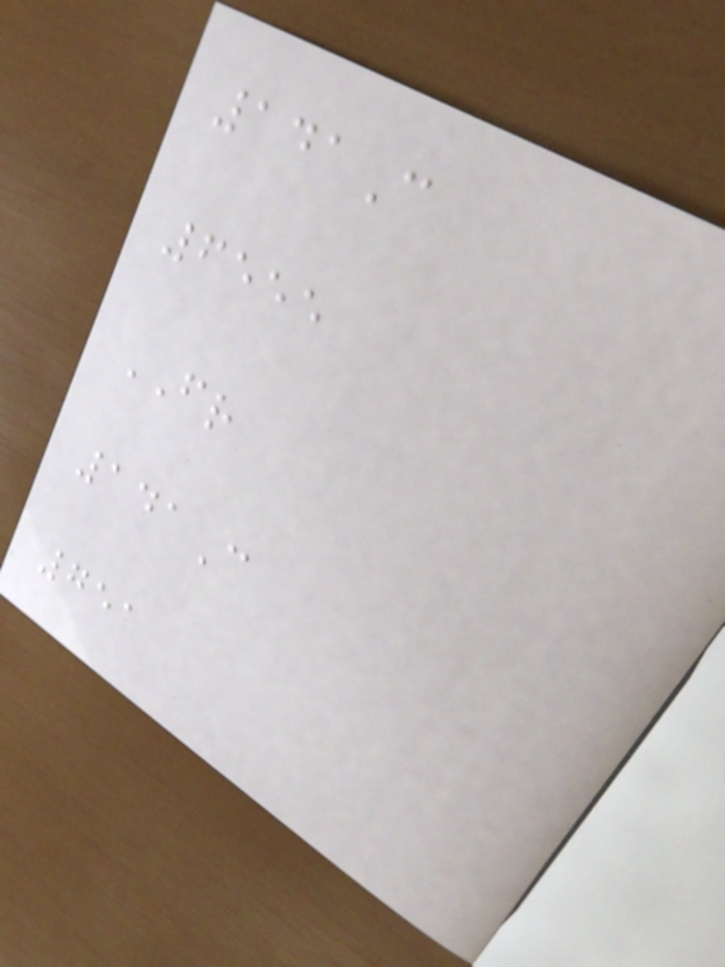141C
6555
FR
141C
751
